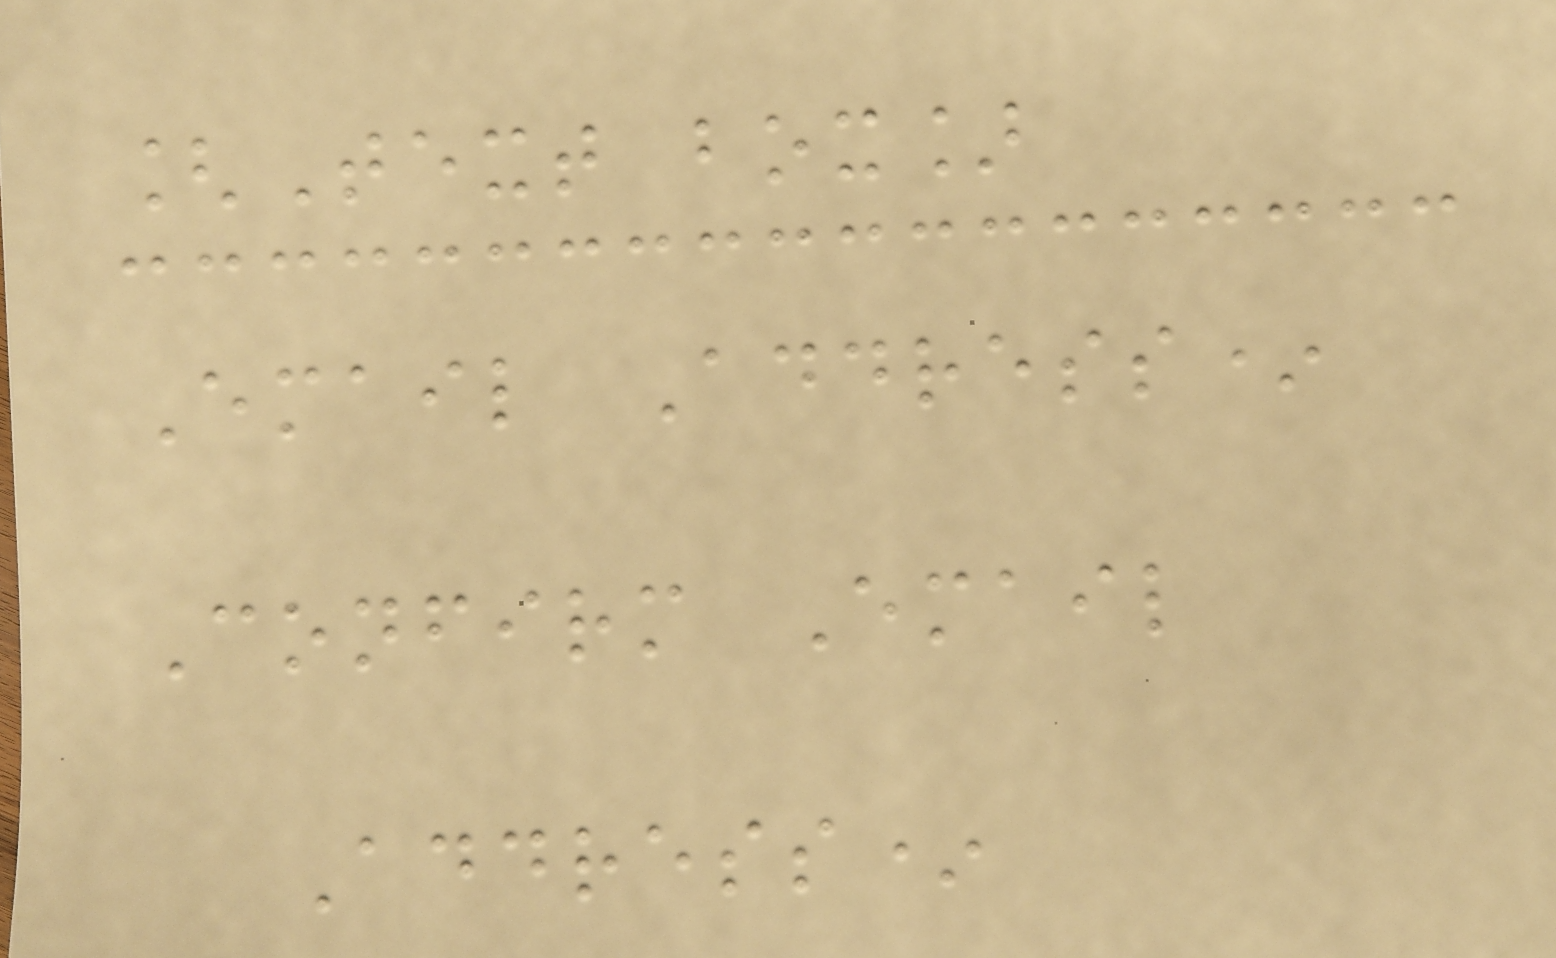[Text box]
Email Address*
Confirm Email
Address*
